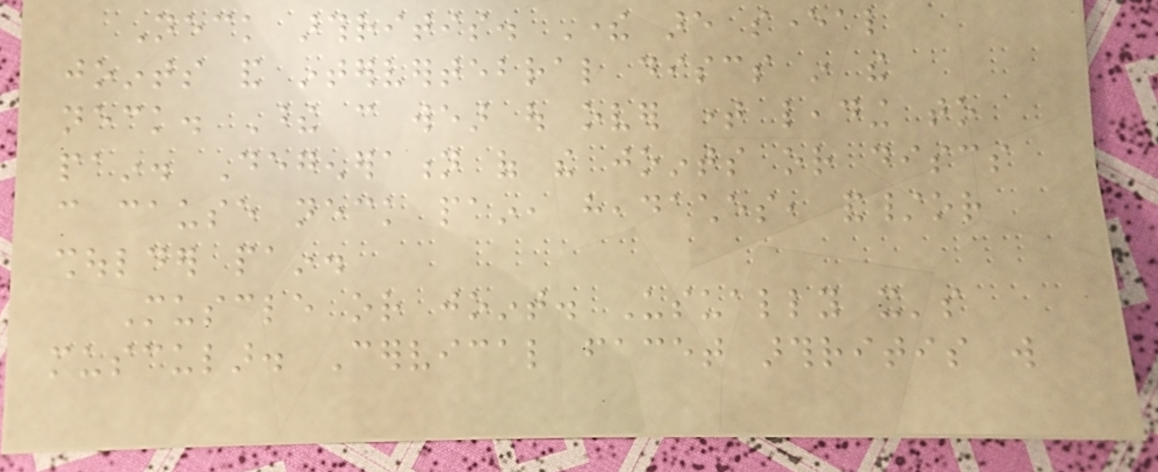Neck arthritis. There are several
joints and intervertebral discs in the
neck. These can wear out over time leading to
pain. Degeneration of the joints or discs
can cause neck pain, headaches, and/or
shoulder pain.
Muscle or joint. Usually it's
muscular. Cervical facet arthritis will
